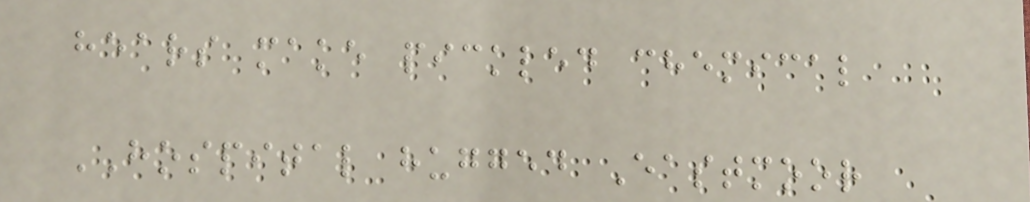hears make pickled chemical
HOSPITAL hugged Eastmoor
